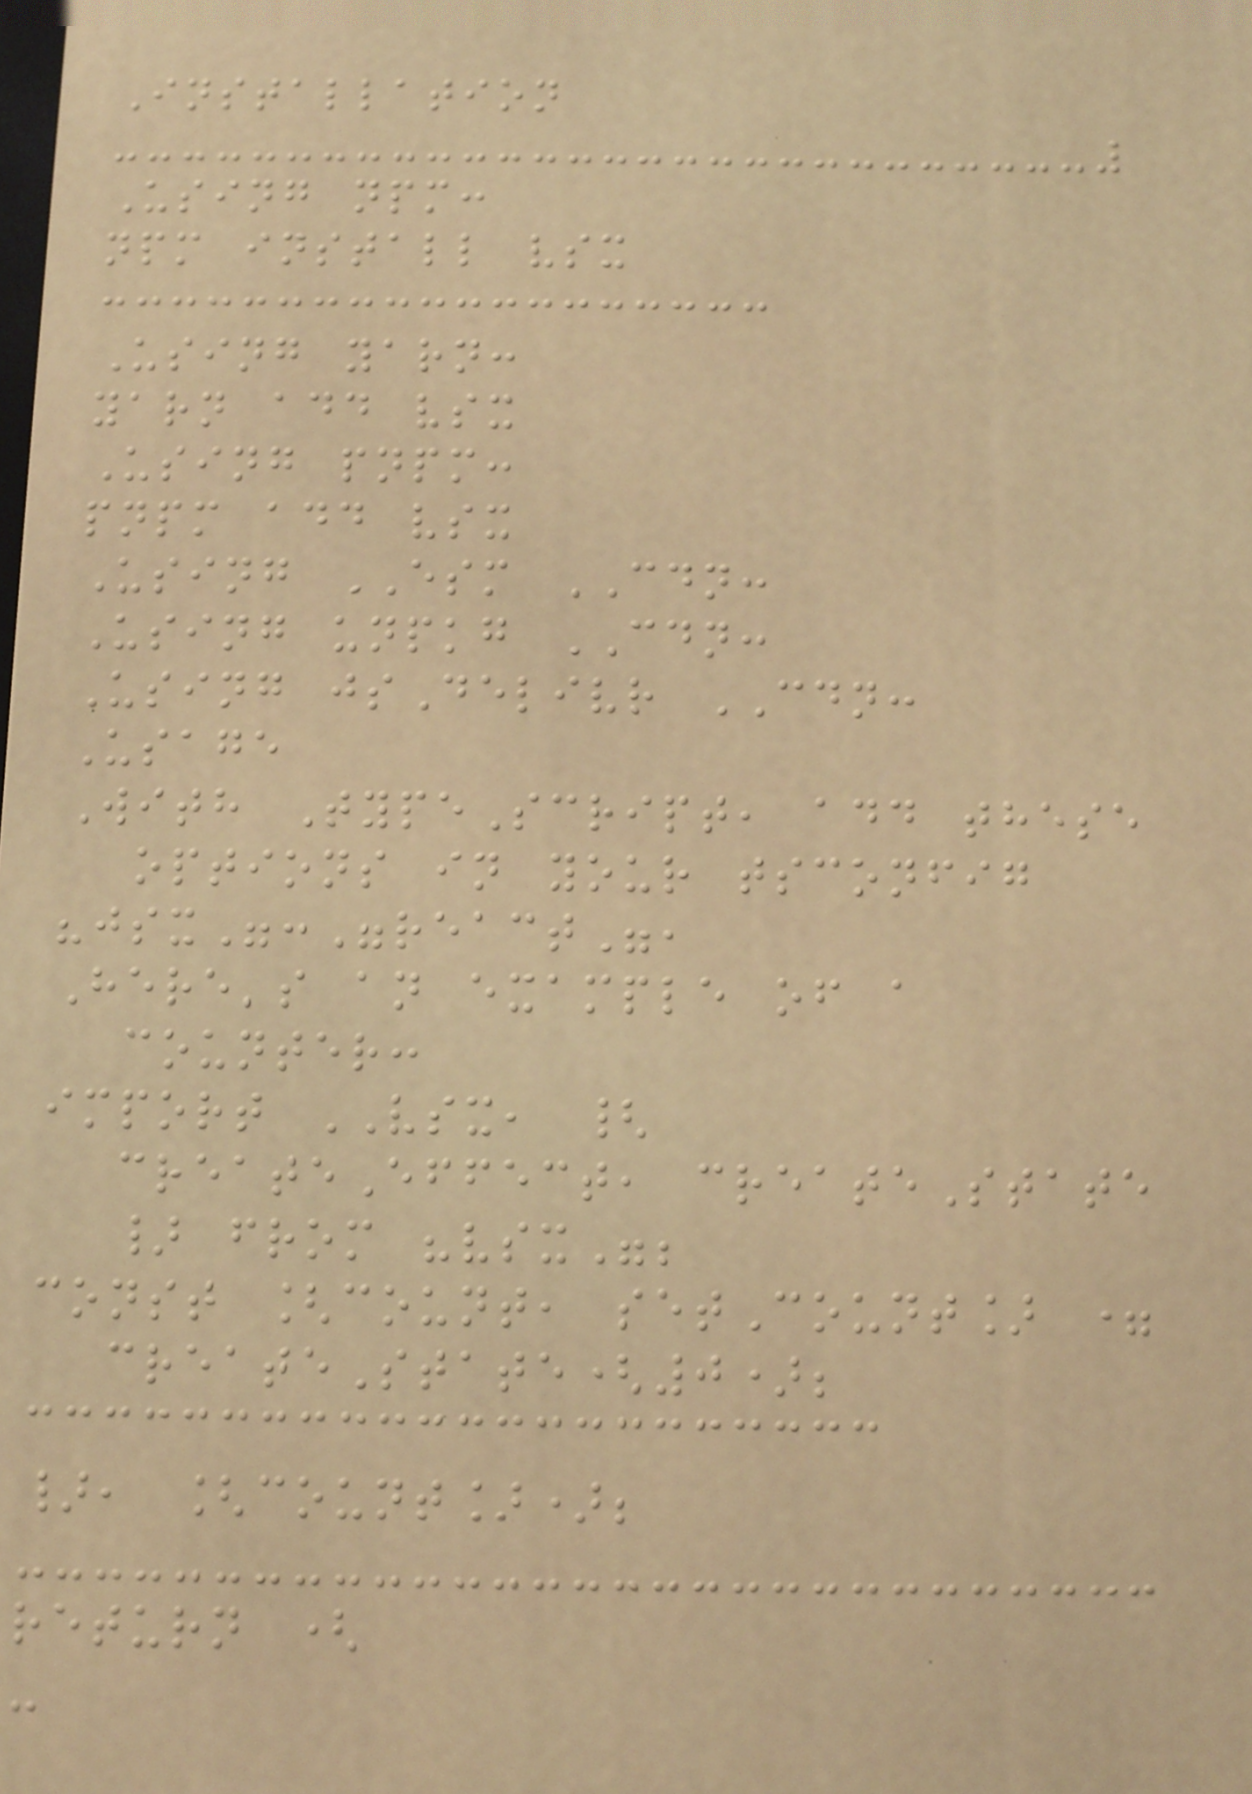Installation
Using npm:
npm install vsx
Using yarn:
yarn add vsx
Using pnpm:
pnpm add vsx
Using ESM CDN:
Using unpkg CDN:
Using jsDelivr CDN:
Usage
With TypeScript, add these
options in your tsconfig
"jsx":"react",
Here's an example of a
counter:
import VSX, {
createEffect, createState
} from "vsx";
const [count, setCount] =
createState(0);
}, [count]);
return (
-
